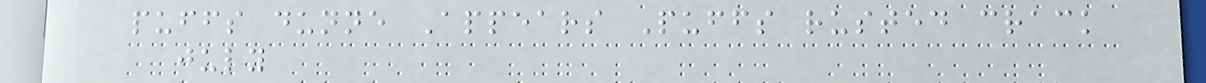puffs dunne Appears Puffs rusted crack
july
